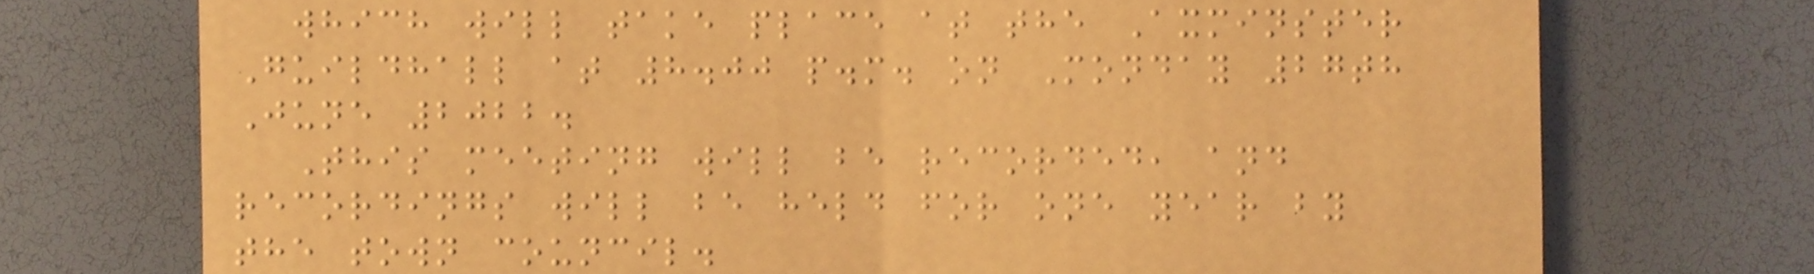which will take place at the Axminster
Guildhall at 8.00 p.m. on Monday 27th
June 2022.
This meeting will be recorded, and
recordings will be held for one year by
the town council.
